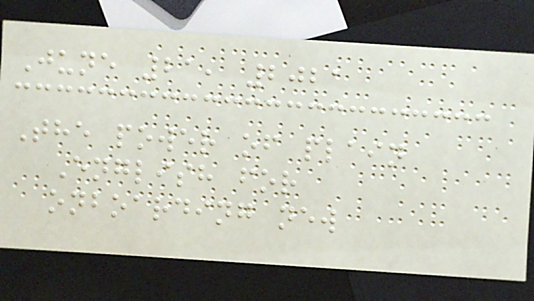June 21, 2021
The power of plain
English for
onboarding new
